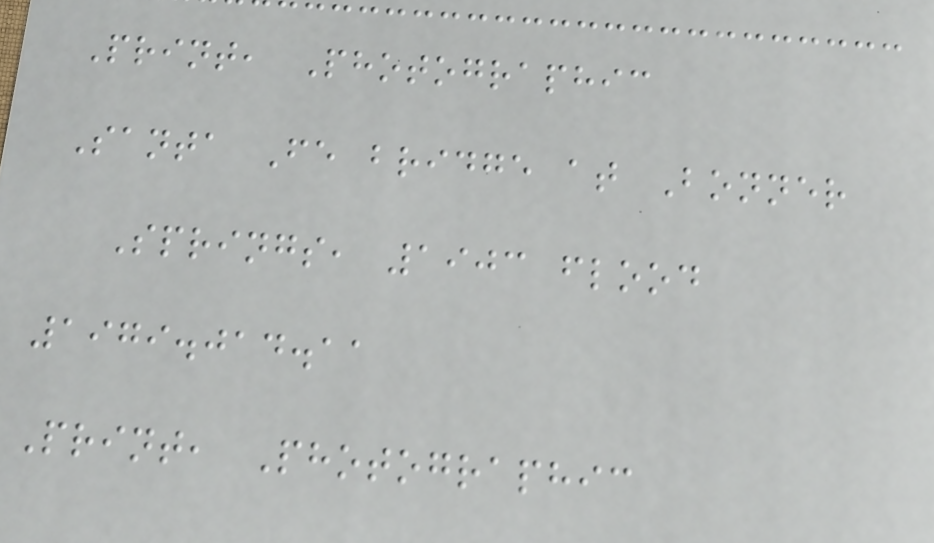Print, Photographic
Santa Fe bridge at Bonner
Springs, 1903 flood
1979.014.11
Print, Photographic
